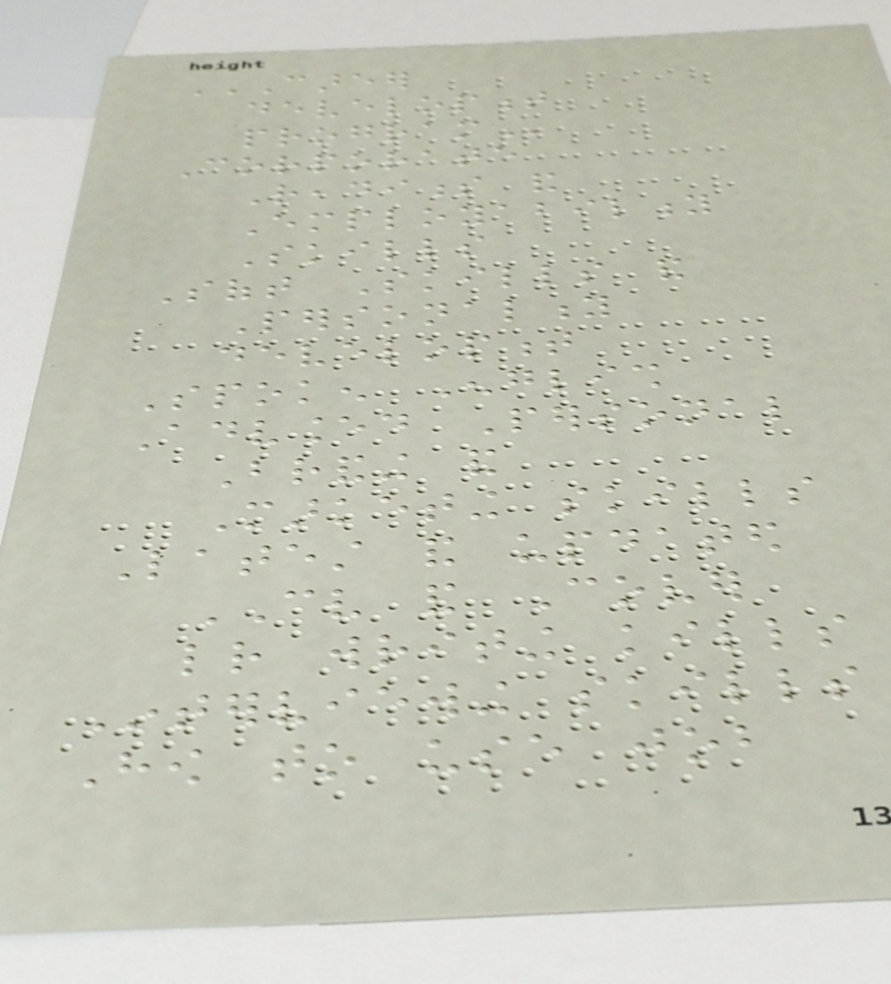CAREER
DEVELOPMENT
PROGRAM
Corporate
Readiness and
Employability
Skills
Soft Skills and
Personality
development
Spoken English
Advanced Personal
Branding and
Marketing skills
Latest and updated
CV and Cover
letter writing kills
Interviewing skills
How to use job
